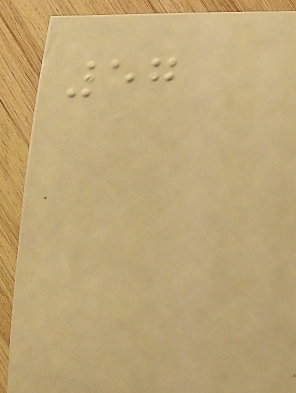57
